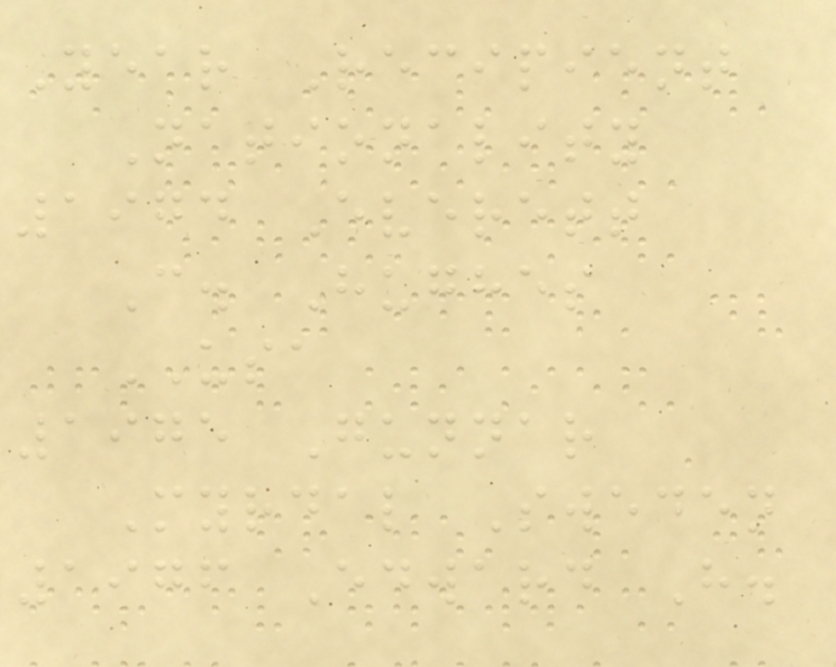Year Recipient
Nationality
1974 Everett
C. Hughes
USA
1975 Gunnar
Myrdal Sweden
1976 Edward H.
